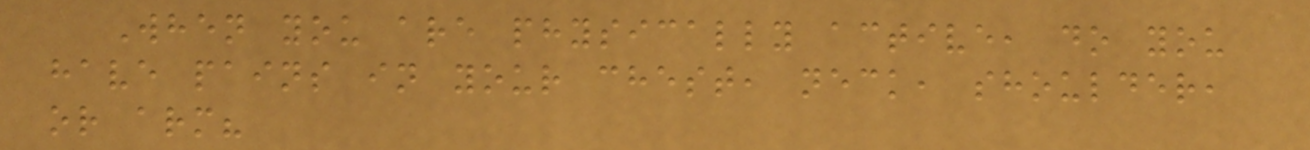When you are physically active, do you
have pains in your chest, neck, shoulder,
or arm?
